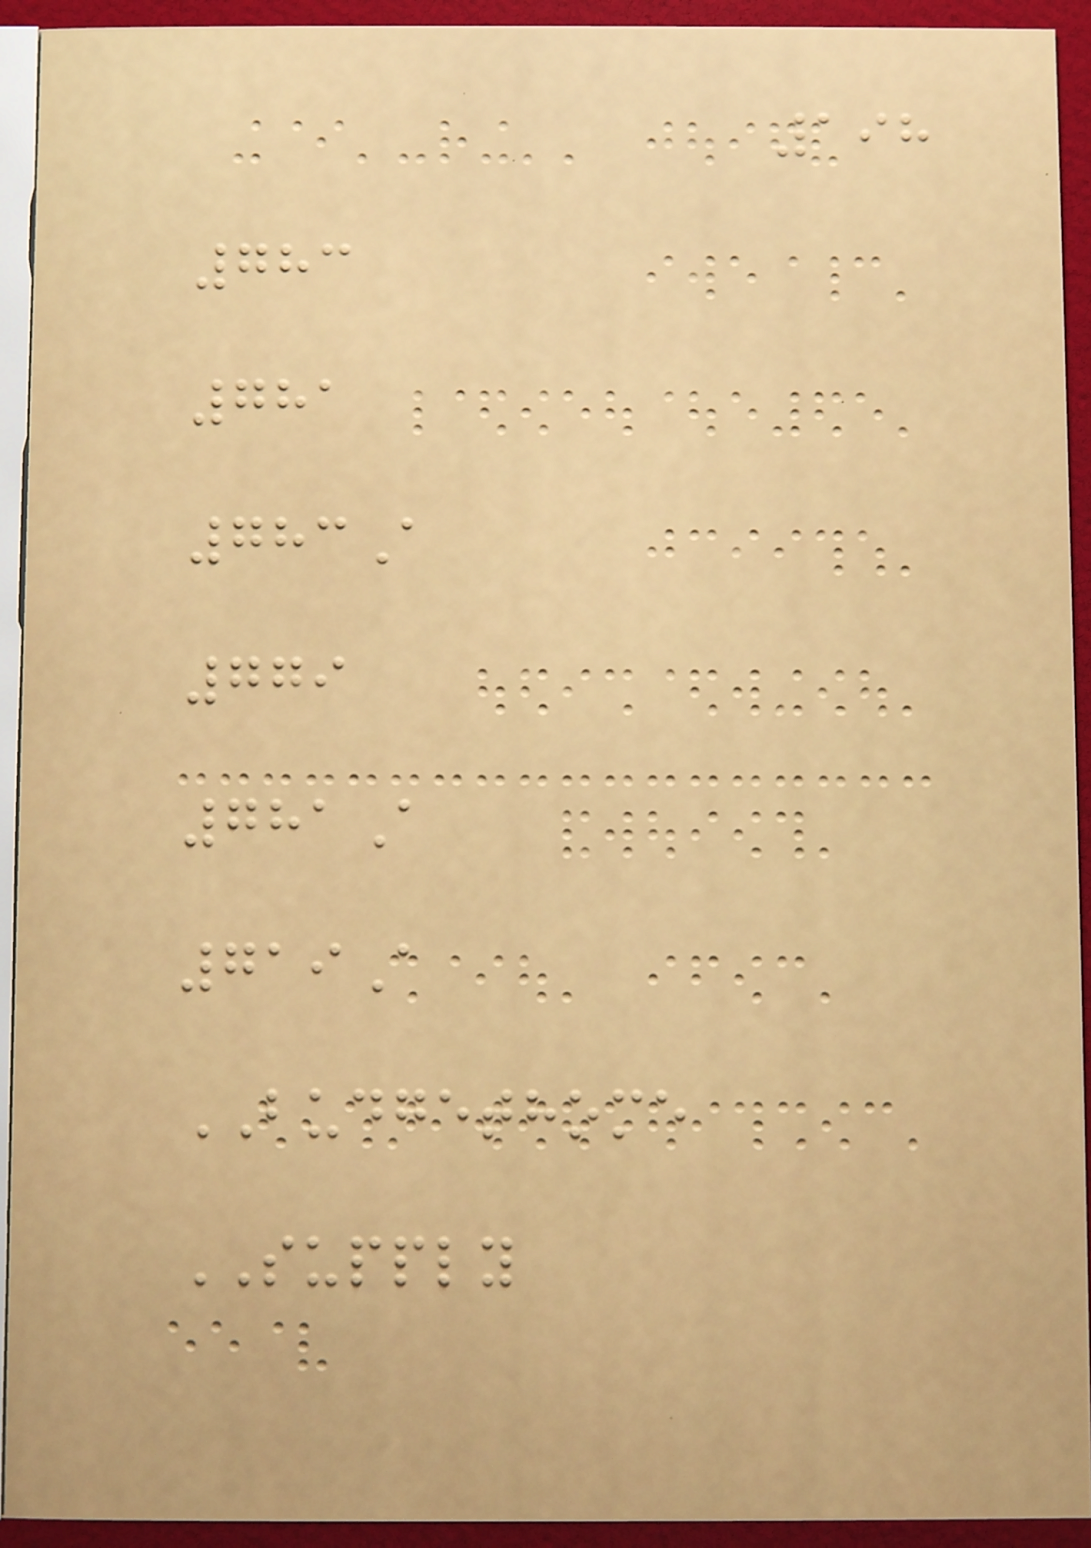198
783
781
783A
779
781A
719A
BUDGETHOME
SUPPLY
